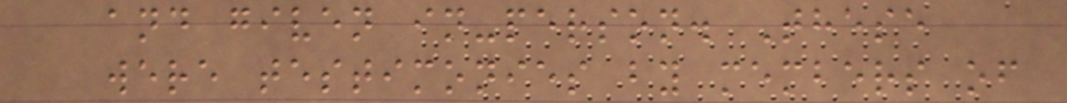and given in-person. These
were testimonies by members of
